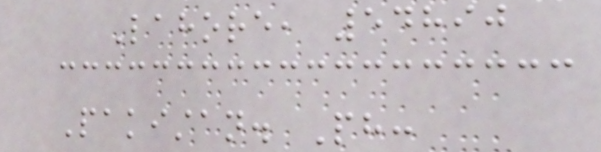Lahore, 54890
Pakistan. Ph:
